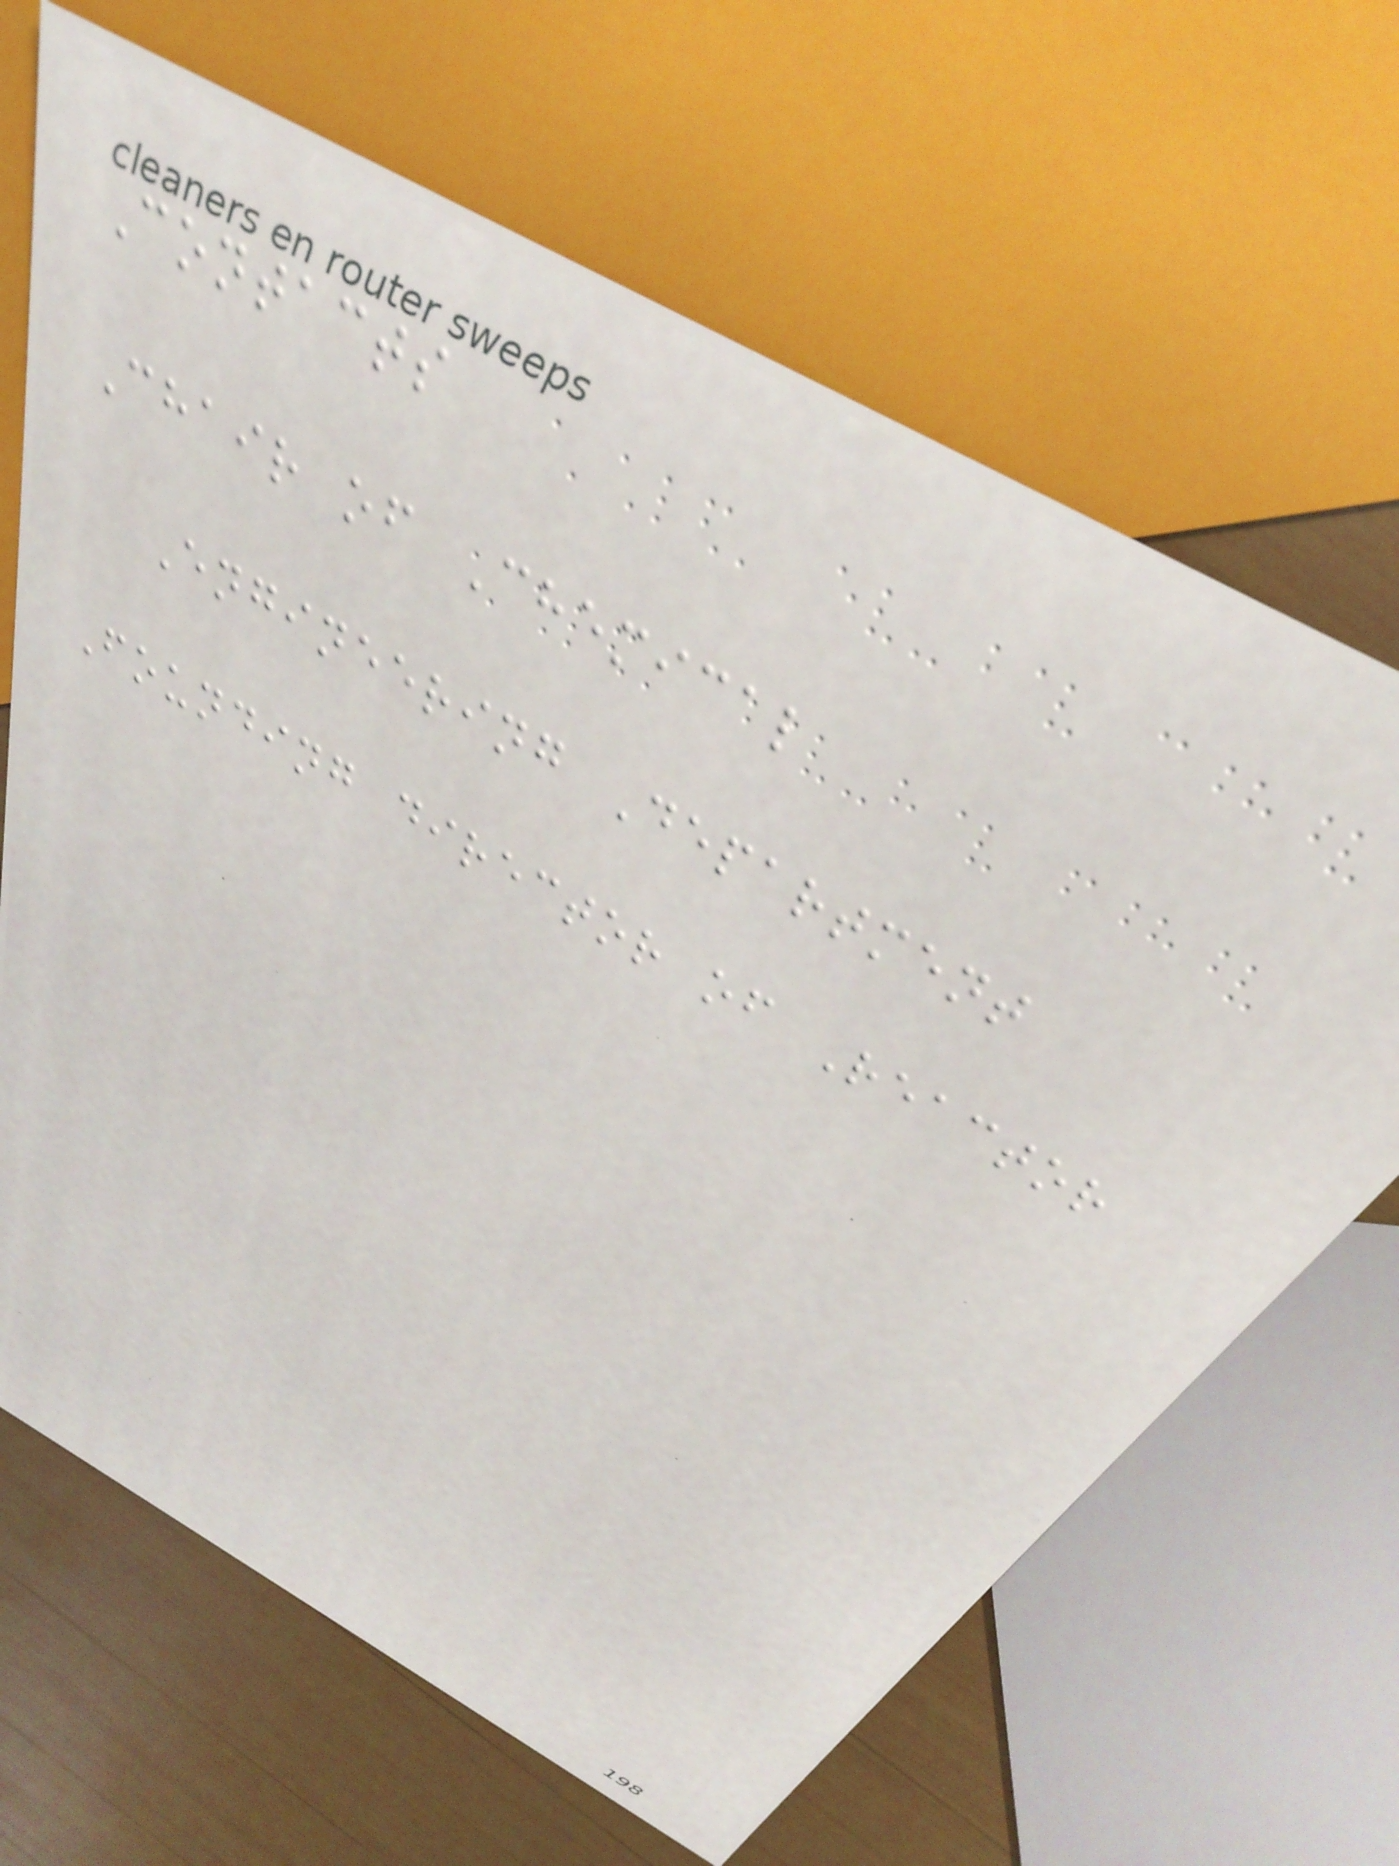Contacts
Chair of Chemical
Engineering Department
Founding director of Reactor
